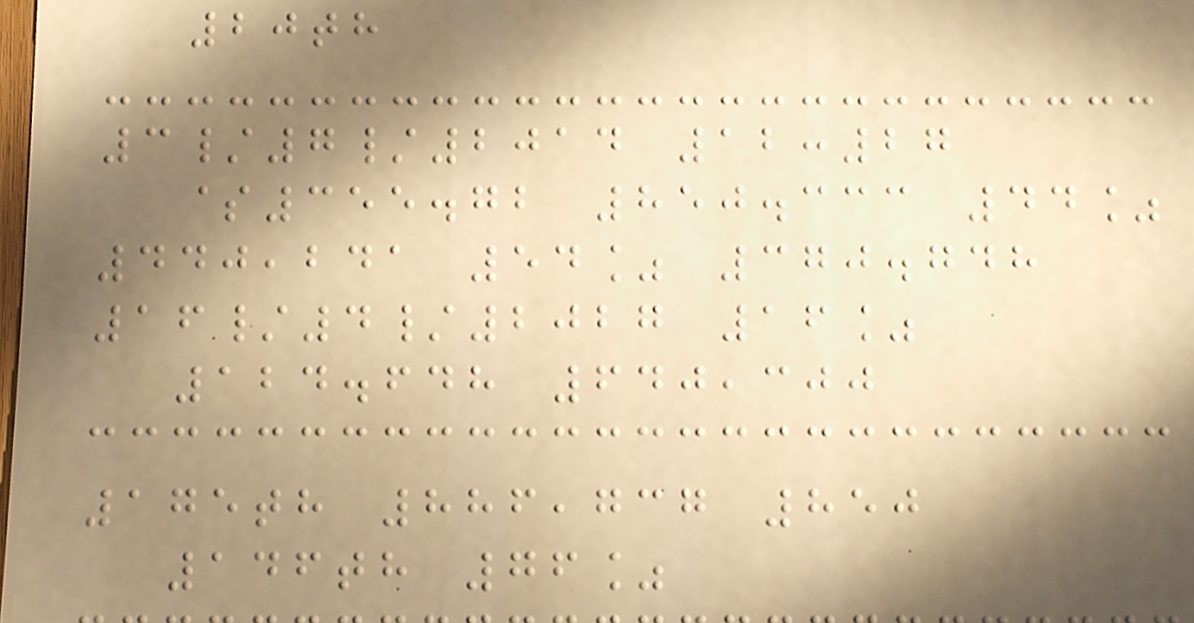20th
3/7/2014 12:27
$355.72 850.333 44%
440,241 54% 370.748
16/4/2027 16%
124.648 640,300
175th 886,737 850
146th 76%
